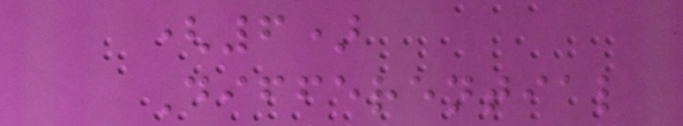(6)
Differential
